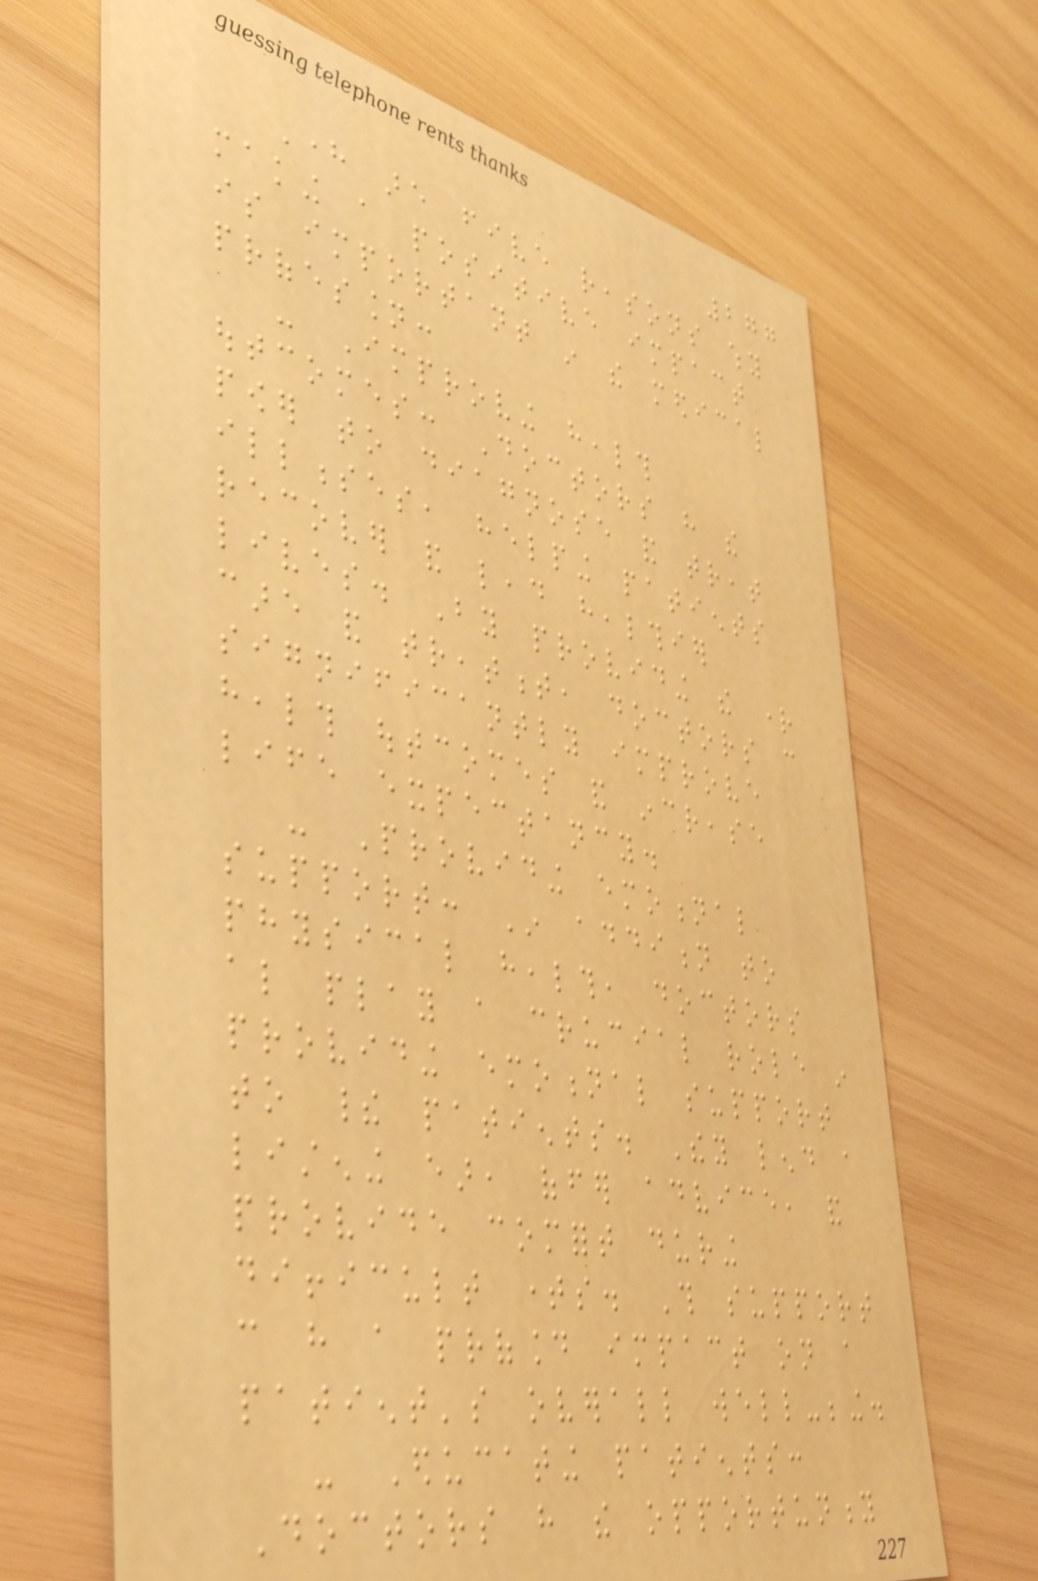277
Here are five reasons why
making a positive impact
is important in the medical
profession:
- Improving health
outcomes: Doctors have the
power to diagnose and treat
illnesses, helping patients
recover and lead healthier
lives. By providing the right
care and treatment, doctors can
significantly improve
health outcomes and increase
life expectancy.
- Providing emotional
support: In addition to
physical health, doctors
also play a crucial role in
providing emotional support
to their patients. They lend a
listening ear, offer advice, and
provide comfort during
difficult times. This support
can have a profound impact on a
patient's overall well-being.
- Educating patients:
Doctors have the opportunity
